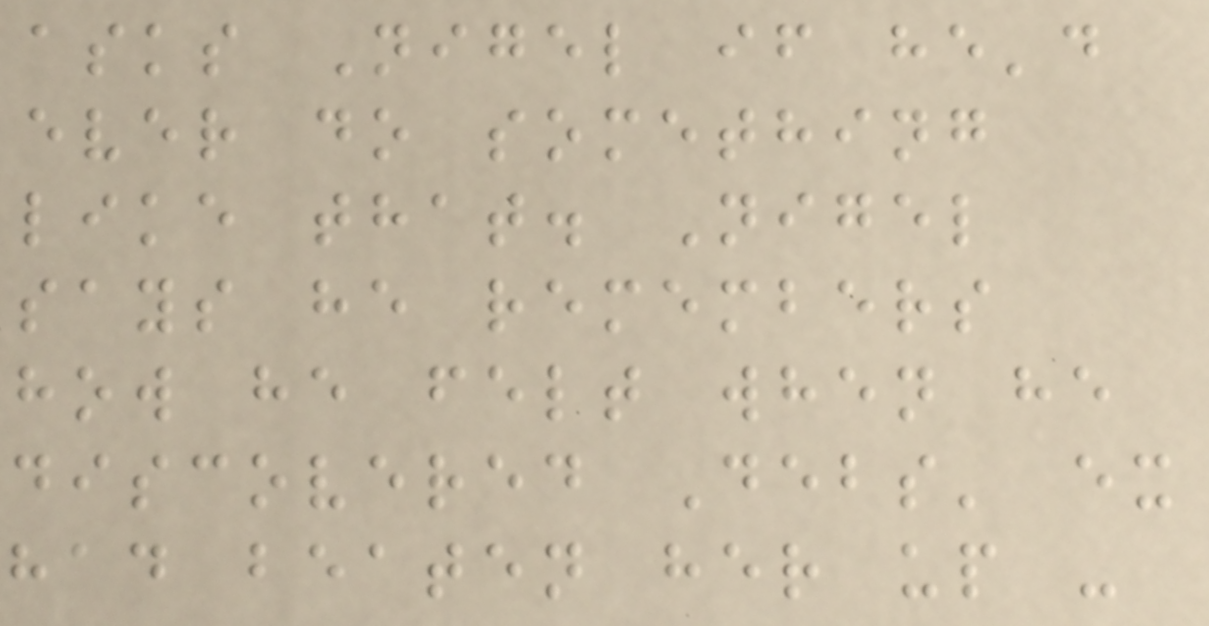asks Nigel if he'd
ever do something
like that. Nigel
says he remembers
how he felt when he
discovered Debs' ex
had beaten her up -
